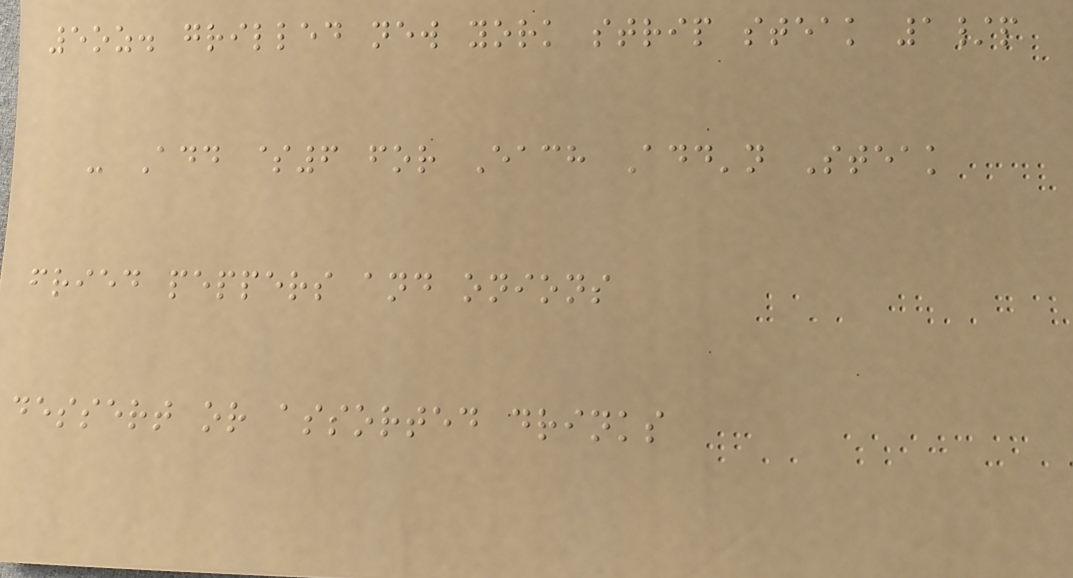5oz. grilled new york strip steak 1/p
- Add $6 for Each Add'n Steak
fried peppers and onions
dessert or assorted drinks
